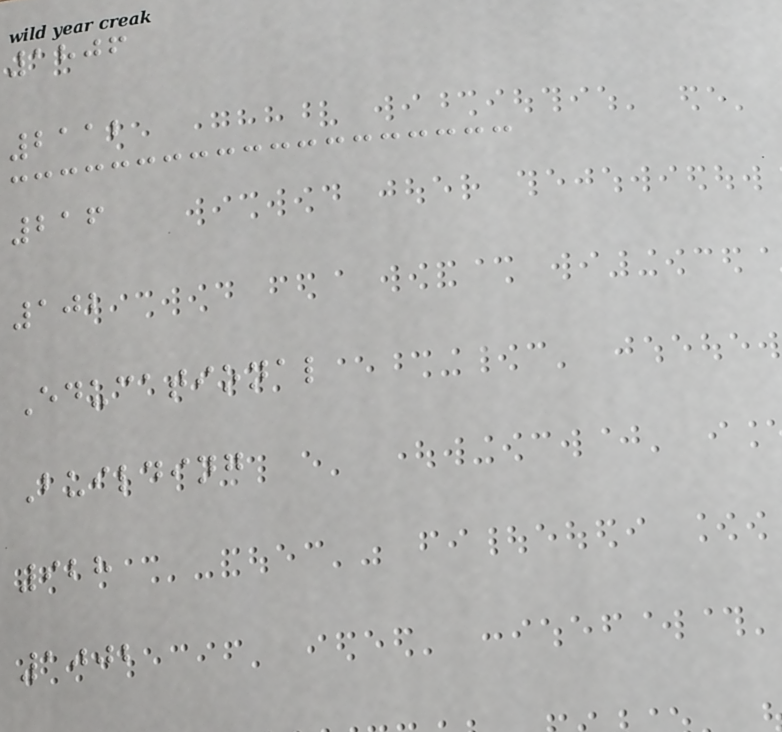1806
2112
216
102
Educational
Building
928
1002
